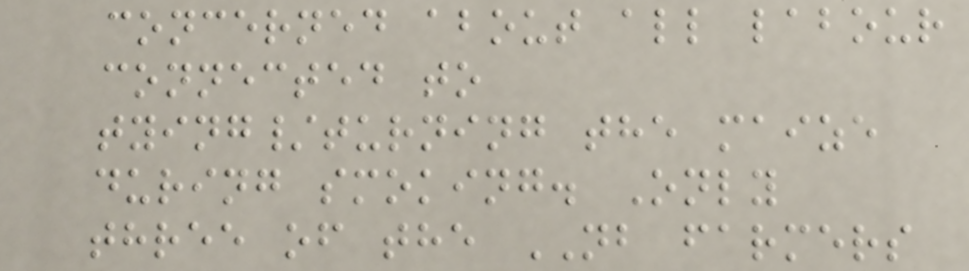concerned about all labour
connected to
tying/turning the maize
during smoking. Only
three of the NB farmers
